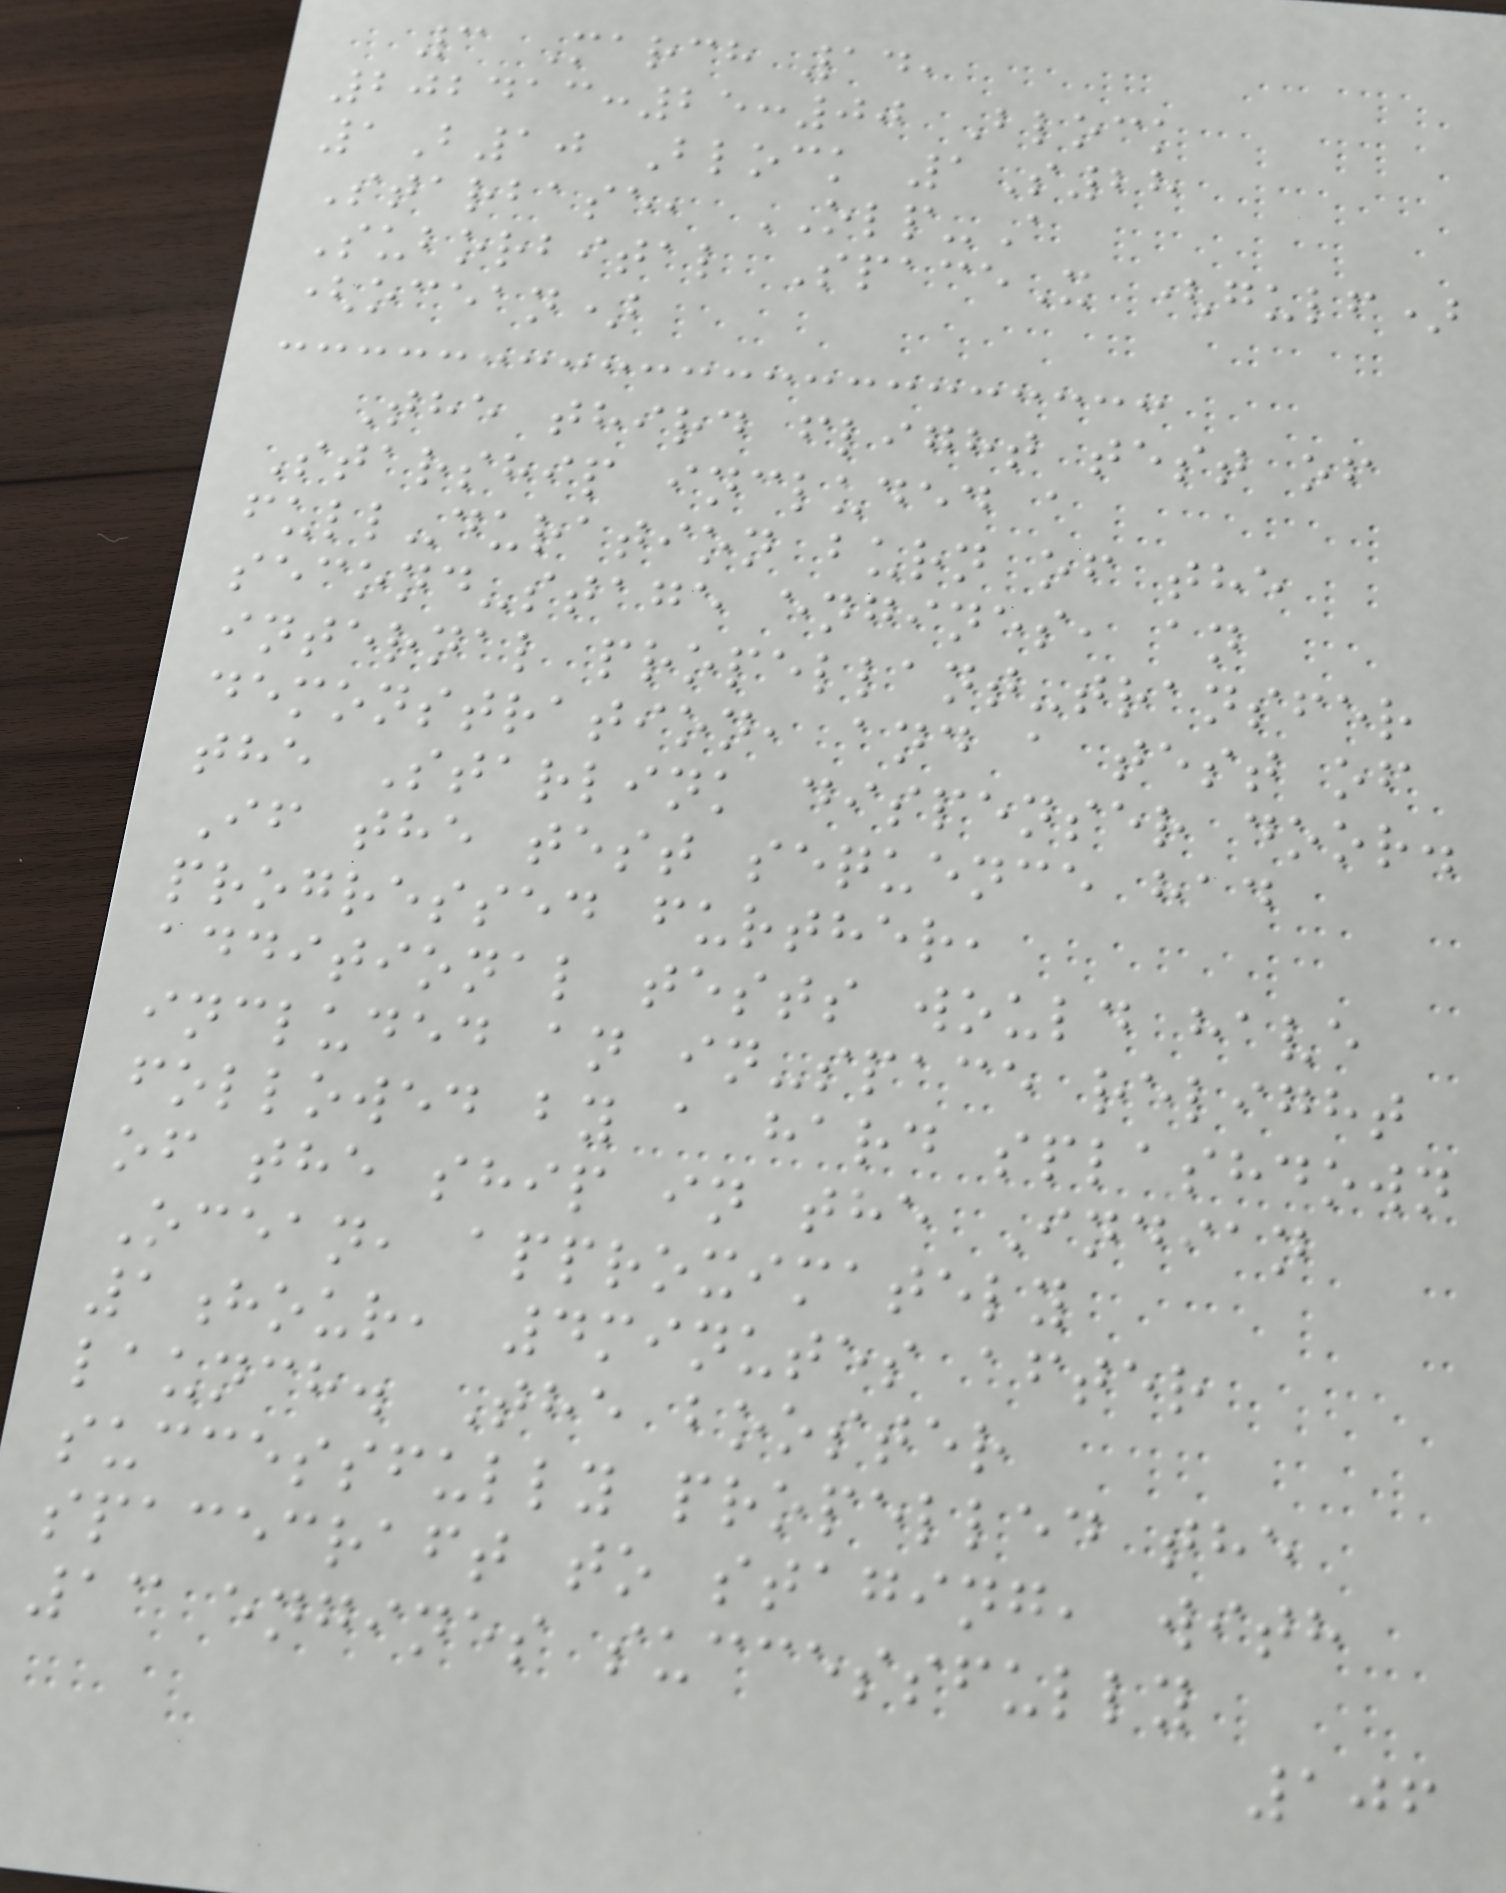3 March 14,
202413:25:00 Block
1B10 Block 1S28
Starbase, OLP-A
Suborbital SpaceX (gulf)
(ocean)
The third flight test of
Starship included a
full-duration burn of the
second-stage engines, an
internal propellant-transfer
demonstration, and a test of
the Starlink dispenser door.
If the test sequence had
progressed further,
additional tests would have
included an in-space relight
followed by a hard splashdown
of the ship in the Indian
Ocean, approximately
1hour, 4minutes after
launch. The booster
successfully propelled the
spacecraft to staging, with
13 engines successfully
106
